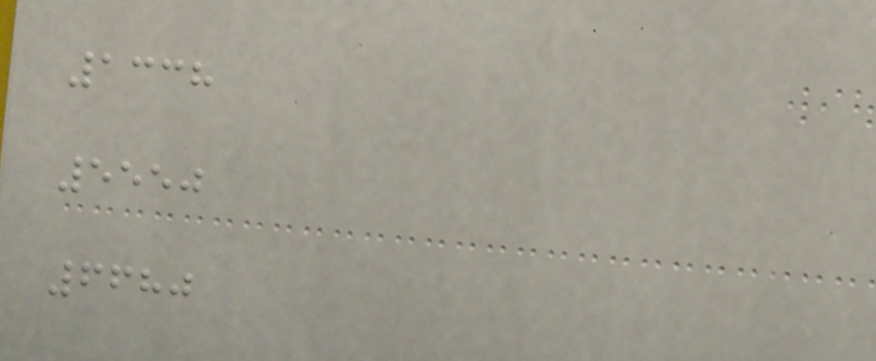1338
5550
6680
